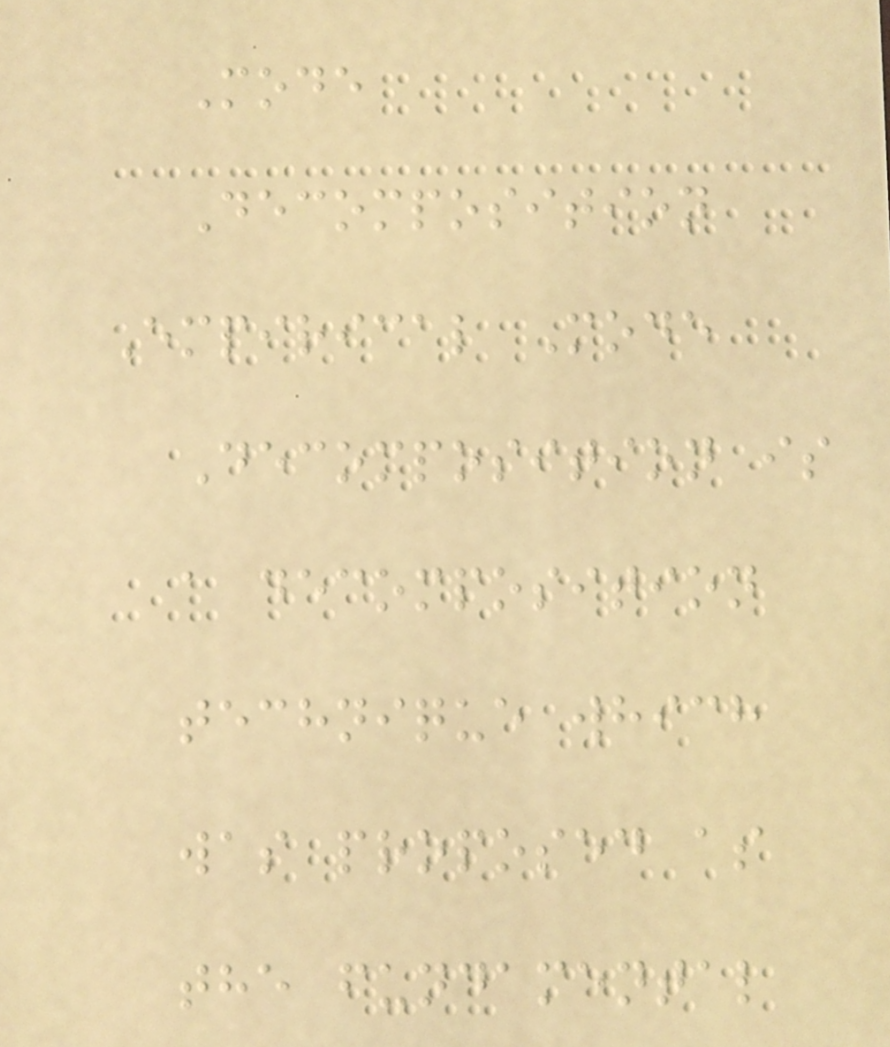Mode
Decomposition
Empirical Mode
Decomposition is
a decomposition
technique which
was proposed as
the fundamental
